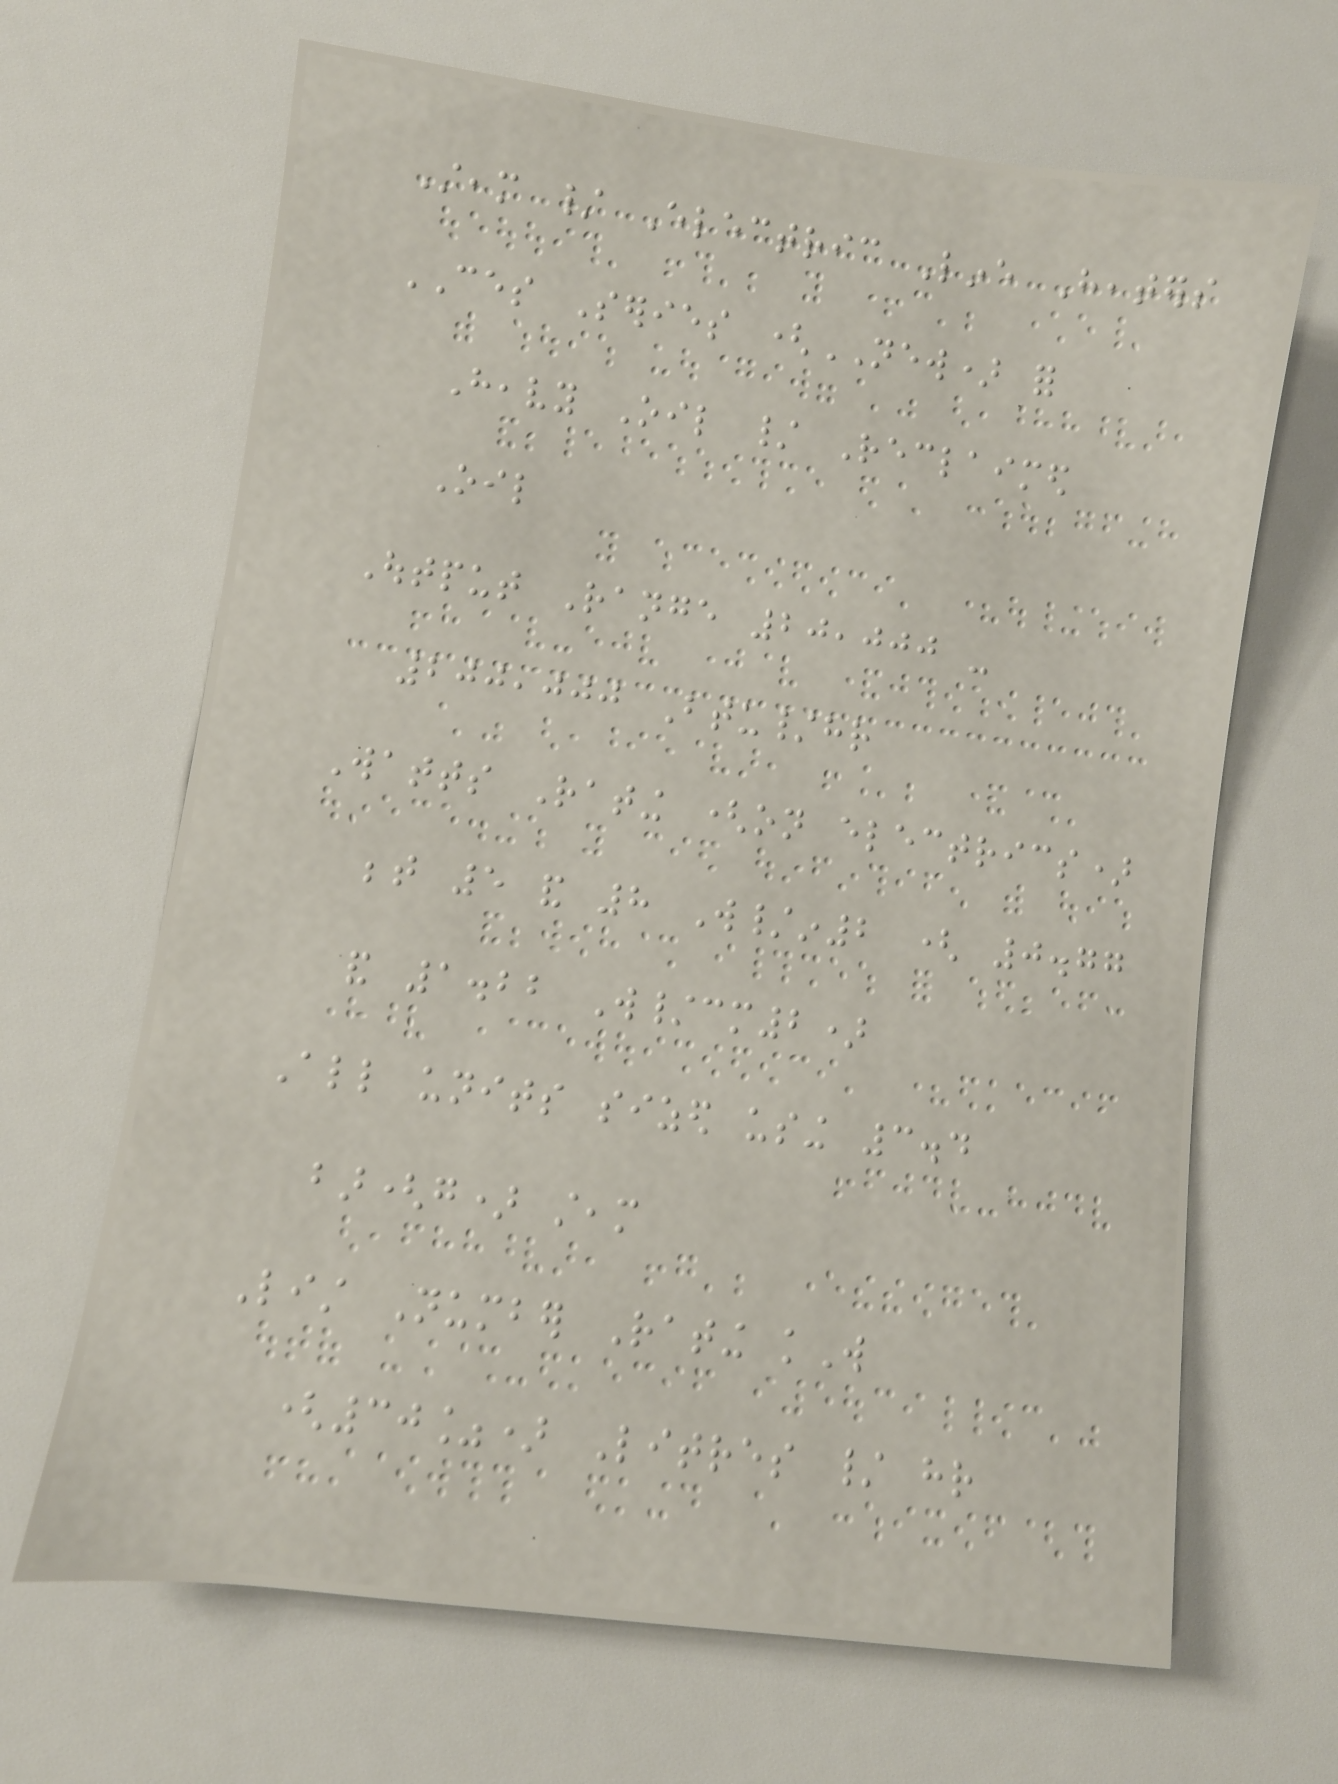Steam / Electric Line Heaters
CES Series (NEW) for
Heavy Oil / Reclaimed
Oil
Output Range 20,000 -
200,000 Btu/hr
Watts Rating (on electrics)
between 5 and 8 W/in2 ( 0.77
and 1.22 W/cm2)
All units sized using 3.4
bar(g) steam
List Number Rating kW
(30%) Litres / hr
